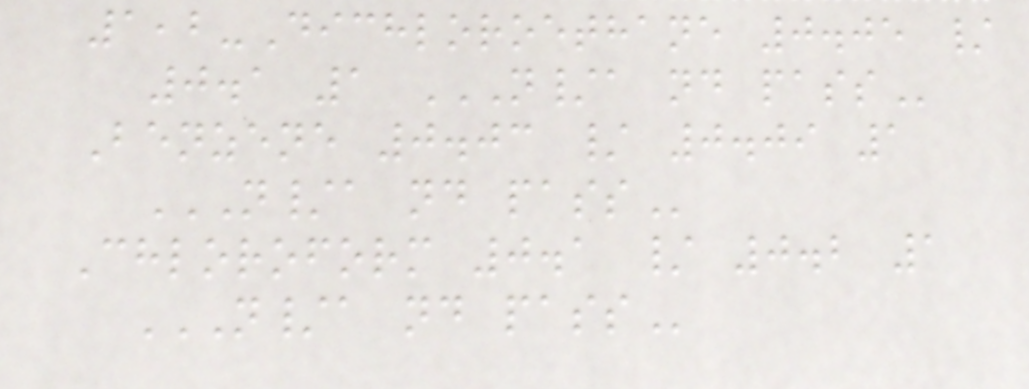1,2-Dichloroethane 0.05 /
0.1 1 N/A ND PASS
Benzene 0.03 / 0.09 1
N/A ND PASS
Chloroform 0.1 / 0.2 1
N/A ND PASS
